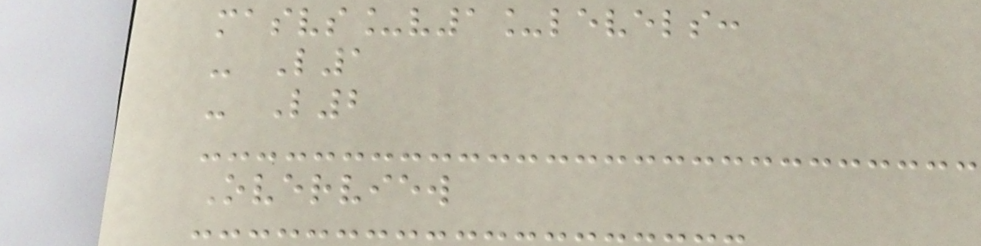masvs_v1_levels:
- L1
- L2
Overview
